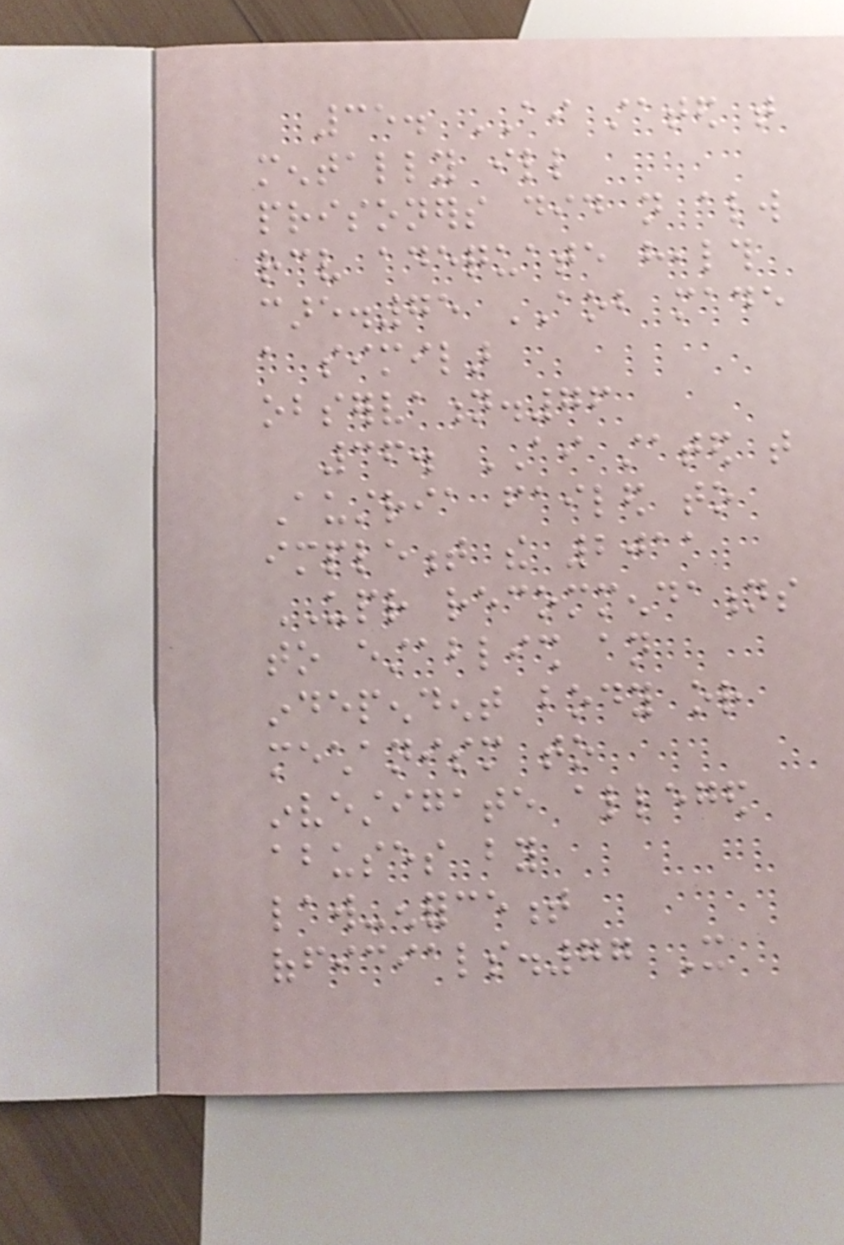35. AI stated that
mentally ill
prisoners did not always
receive adequate health
care.75 AOB made
a similar
observation.76
36. AI stated that
Austria failed to
implement the 2011
UPR recommendations
to establish an
independent body or
mechanism to
investigate alleged
abuses by
law-enforcement
officials.77 It
